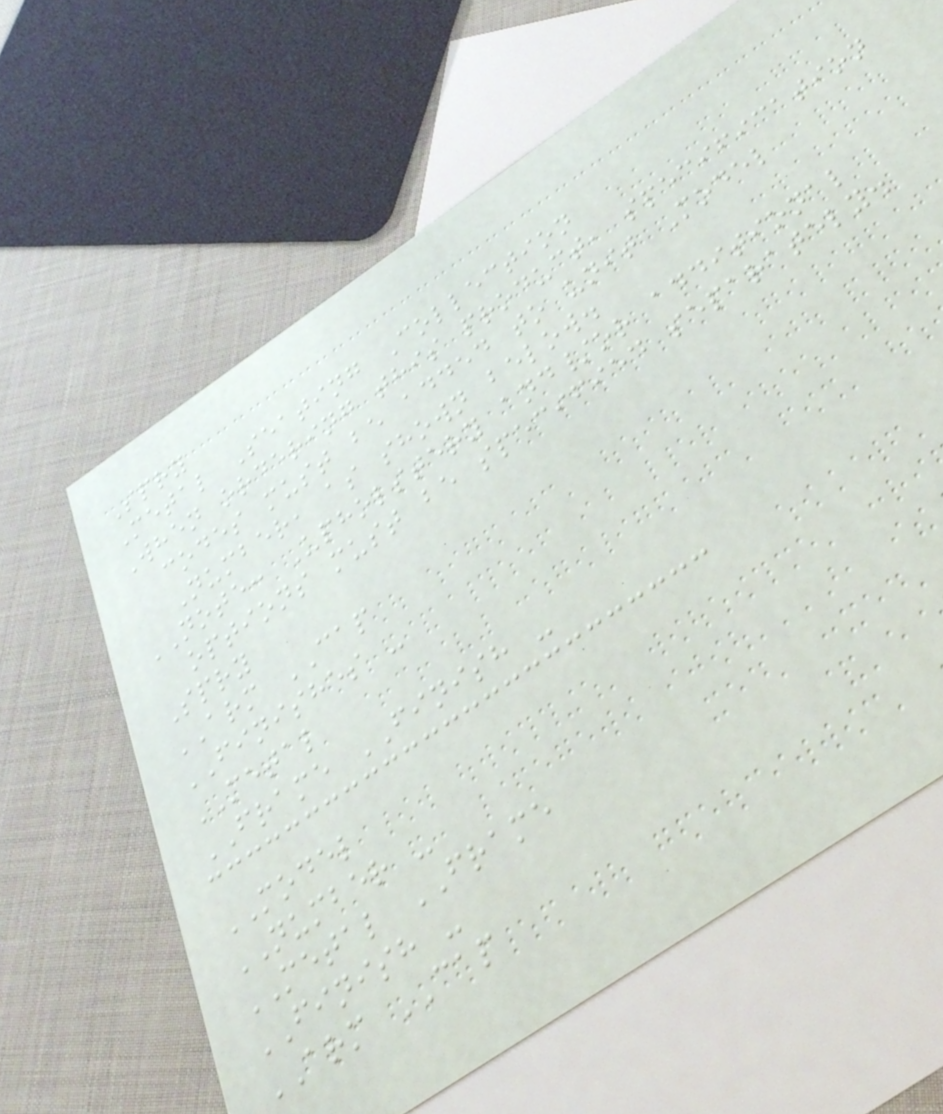Spry
Metal Seating Collection
When ordering this product, specification
codes must be added to unit Model
Number, as shown below.
NOTE: Upholstery and/or additional
options must be specified separately.
Spry
ARM CAP
FINISHES -
METAL
FRAME FINISH -
MODEL
NUMBER -
METAL FRAME
FINISH -
ARM CAP
